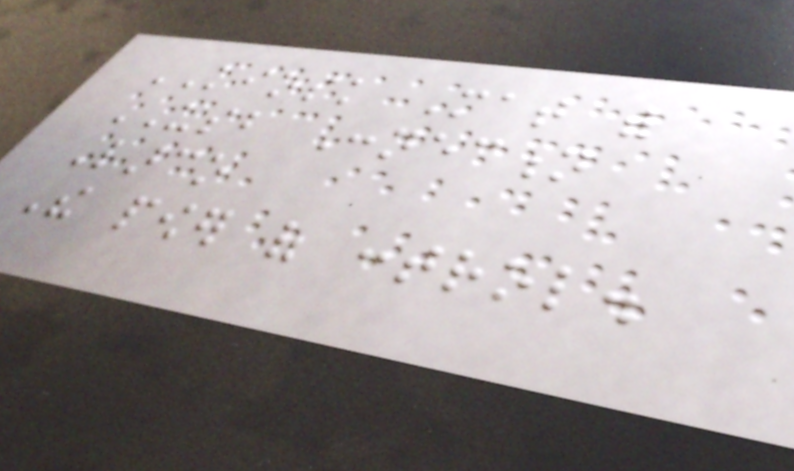KIOSK Mat with
USB Connection
Larco
The power of control.
